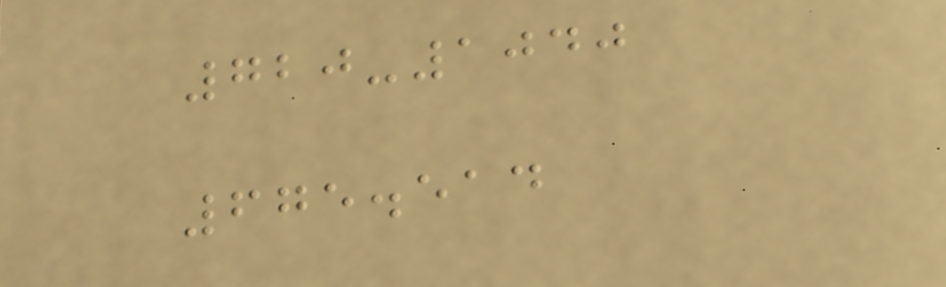720-1040
675.514
